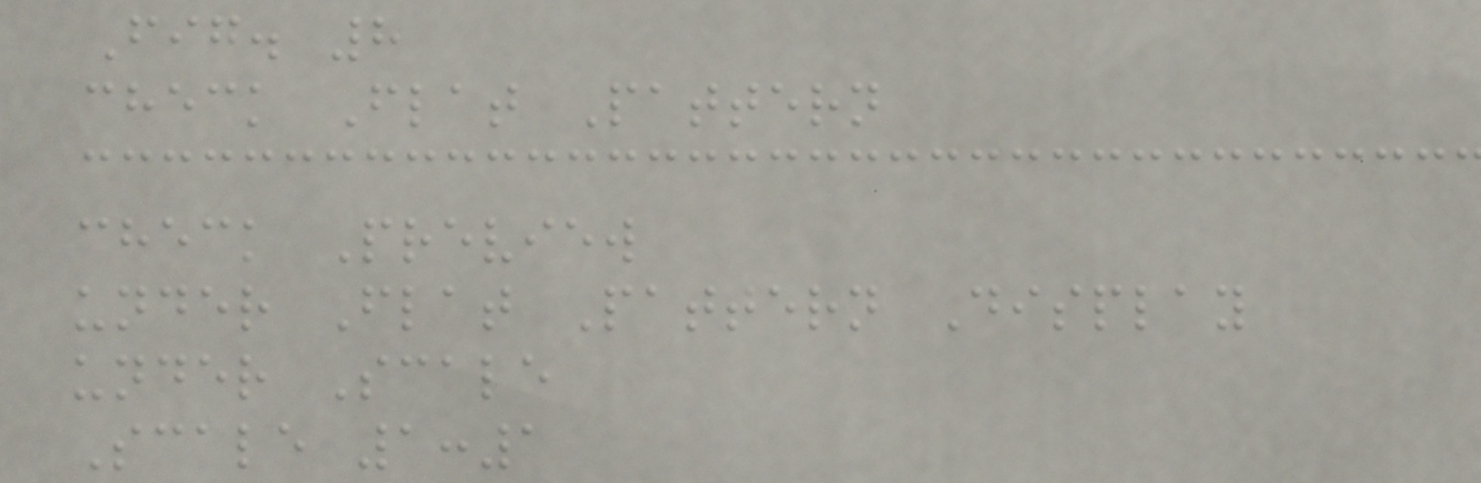Fig. 8
check Flat Pattern
check Preview
under Flat Pattern Display
under Scale
Scale 1:1
